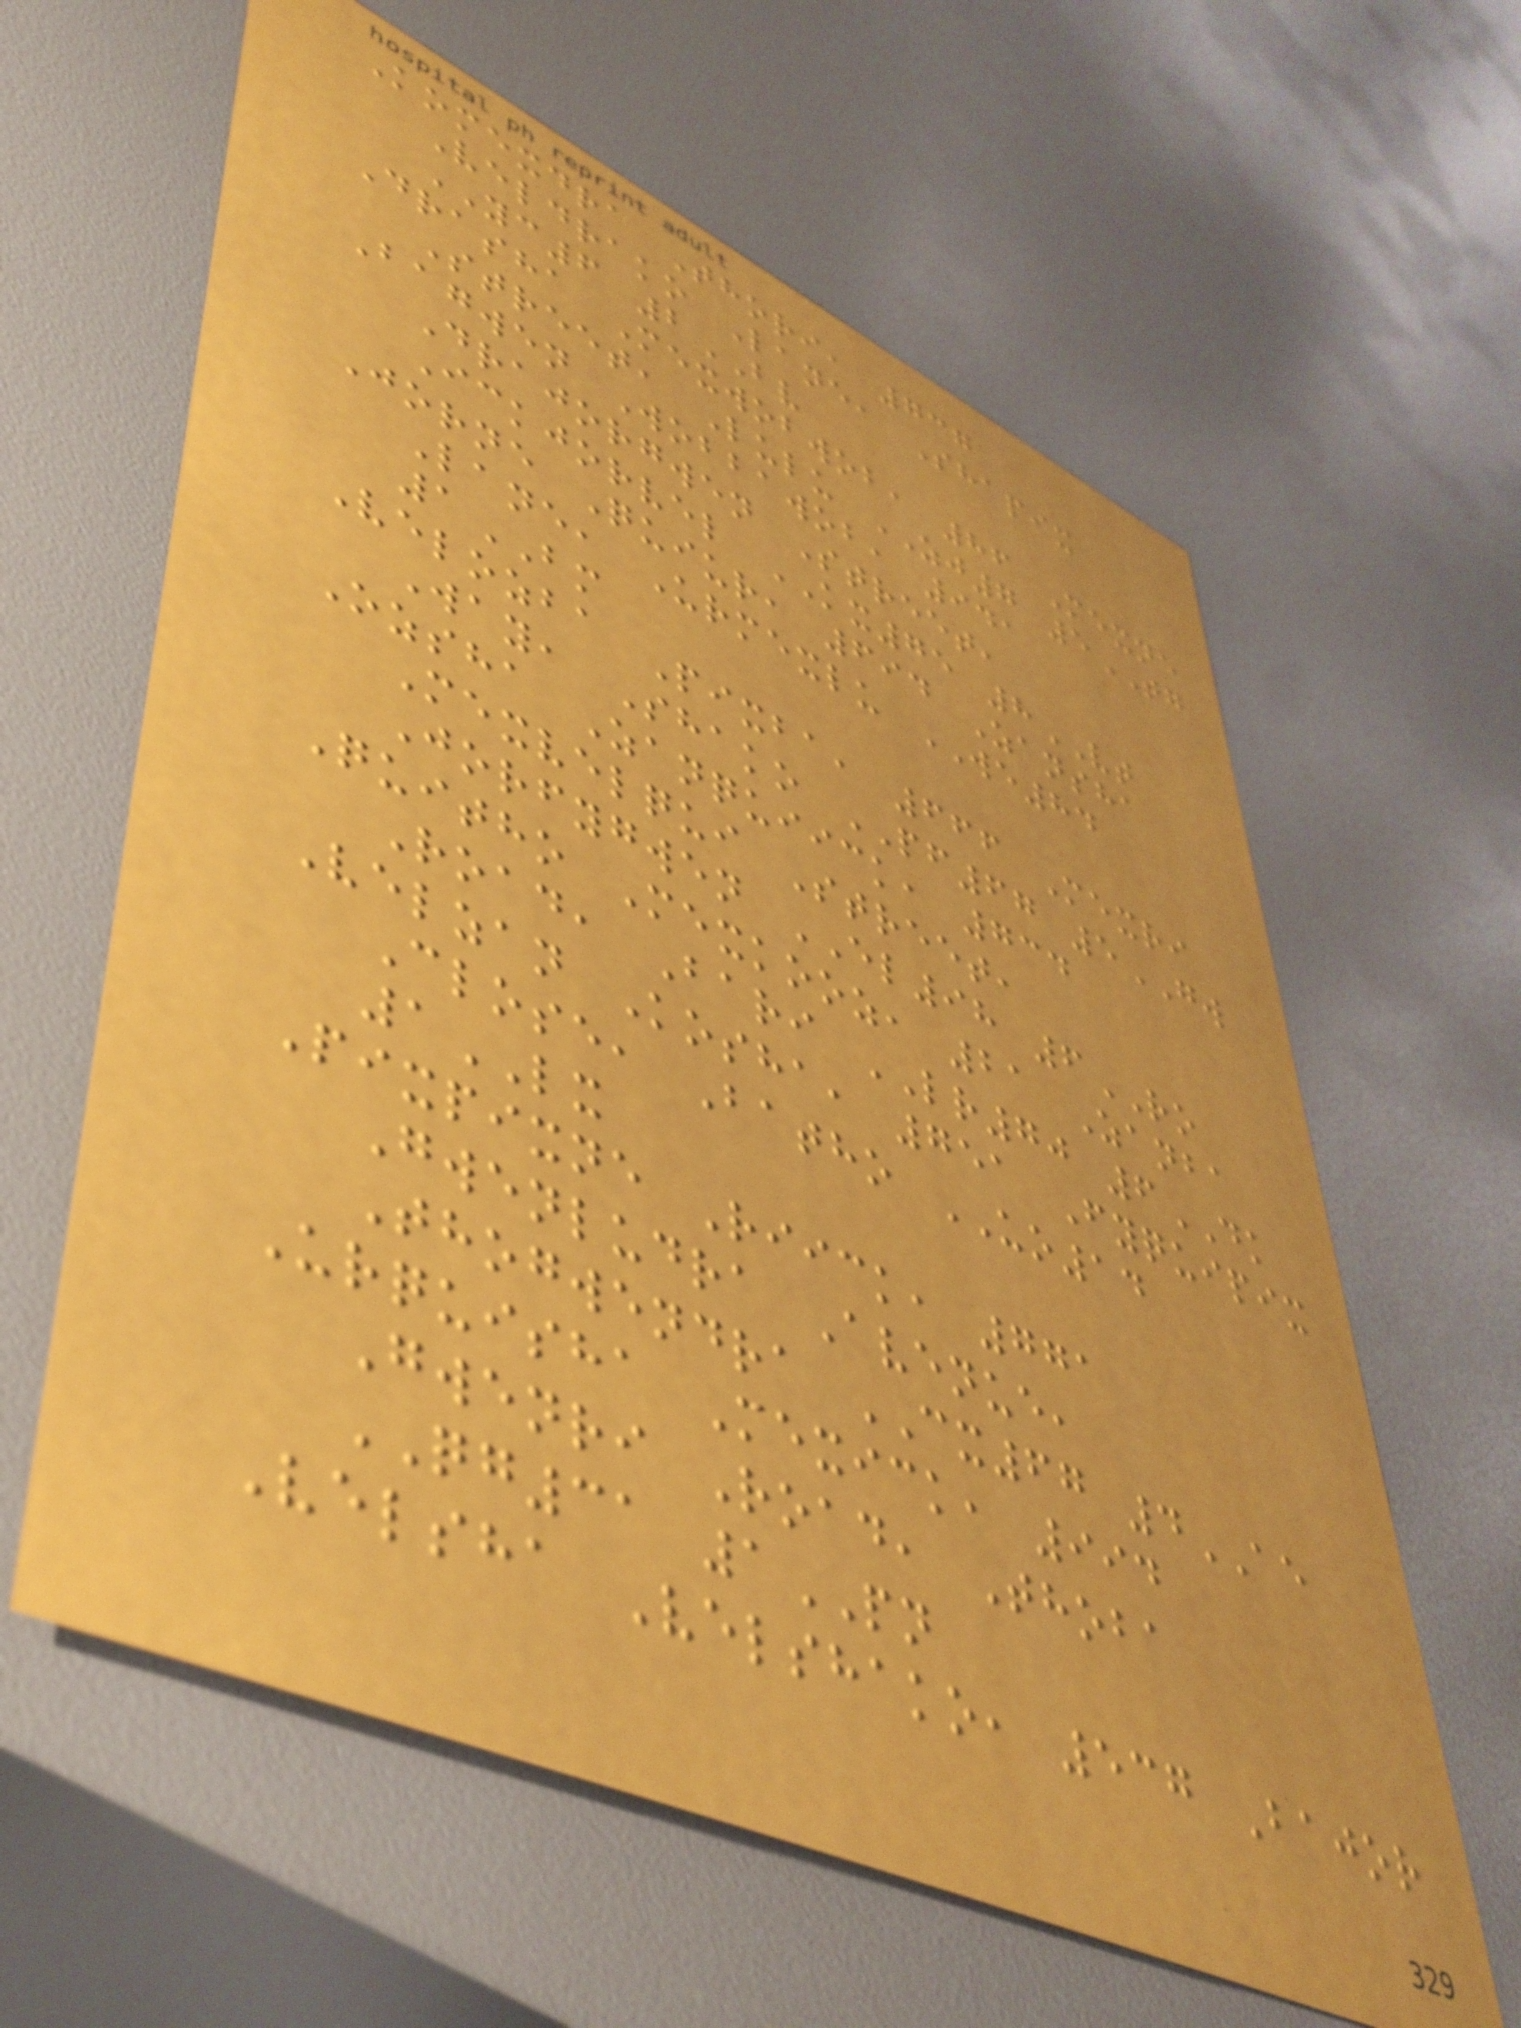Komexdra Thori, 737
Veldrako Lane, Shapix
YC6 2BV
Drasha Mexwobwob, 86 Mexne
Street, Lulu ZJ7 5TG
Bagwen Wobbawob, 941
Drajorgwen Street,
Ickjorvel KX75 8VT
Jorne Quiur, 694 Zansha
Lane, Urmexlu WE84
1BM
Velozba Pixba, 666 Mexri
Way, Shako PF67 5GW
Ozsha Zanquiick, 734
Mexvelqui Street,
Jorfygwen EL98 6RO
Quitho Mexkooz, 21 Zanba
Road, Bari LR70 6DK
Velzan Kosha, 751 Fyquipix
Close, Batho UO14
1LX
Pixpixne Riick, 771
Gwenludra Avenue,
Thogwendra CX67 4AE
Urquisha Mexick, 994
Gwenri Road, Thoba
QG31 1PN
Velsha Velshako, 537 Bajor
